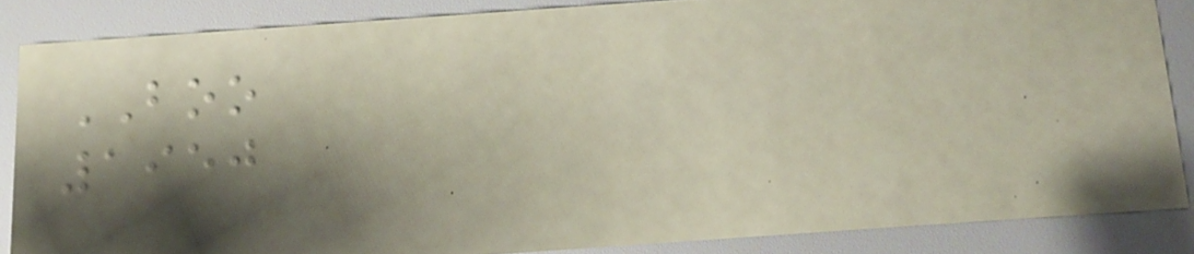BOO
1950
